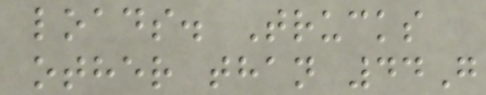loads. Trucks
other than 44G
